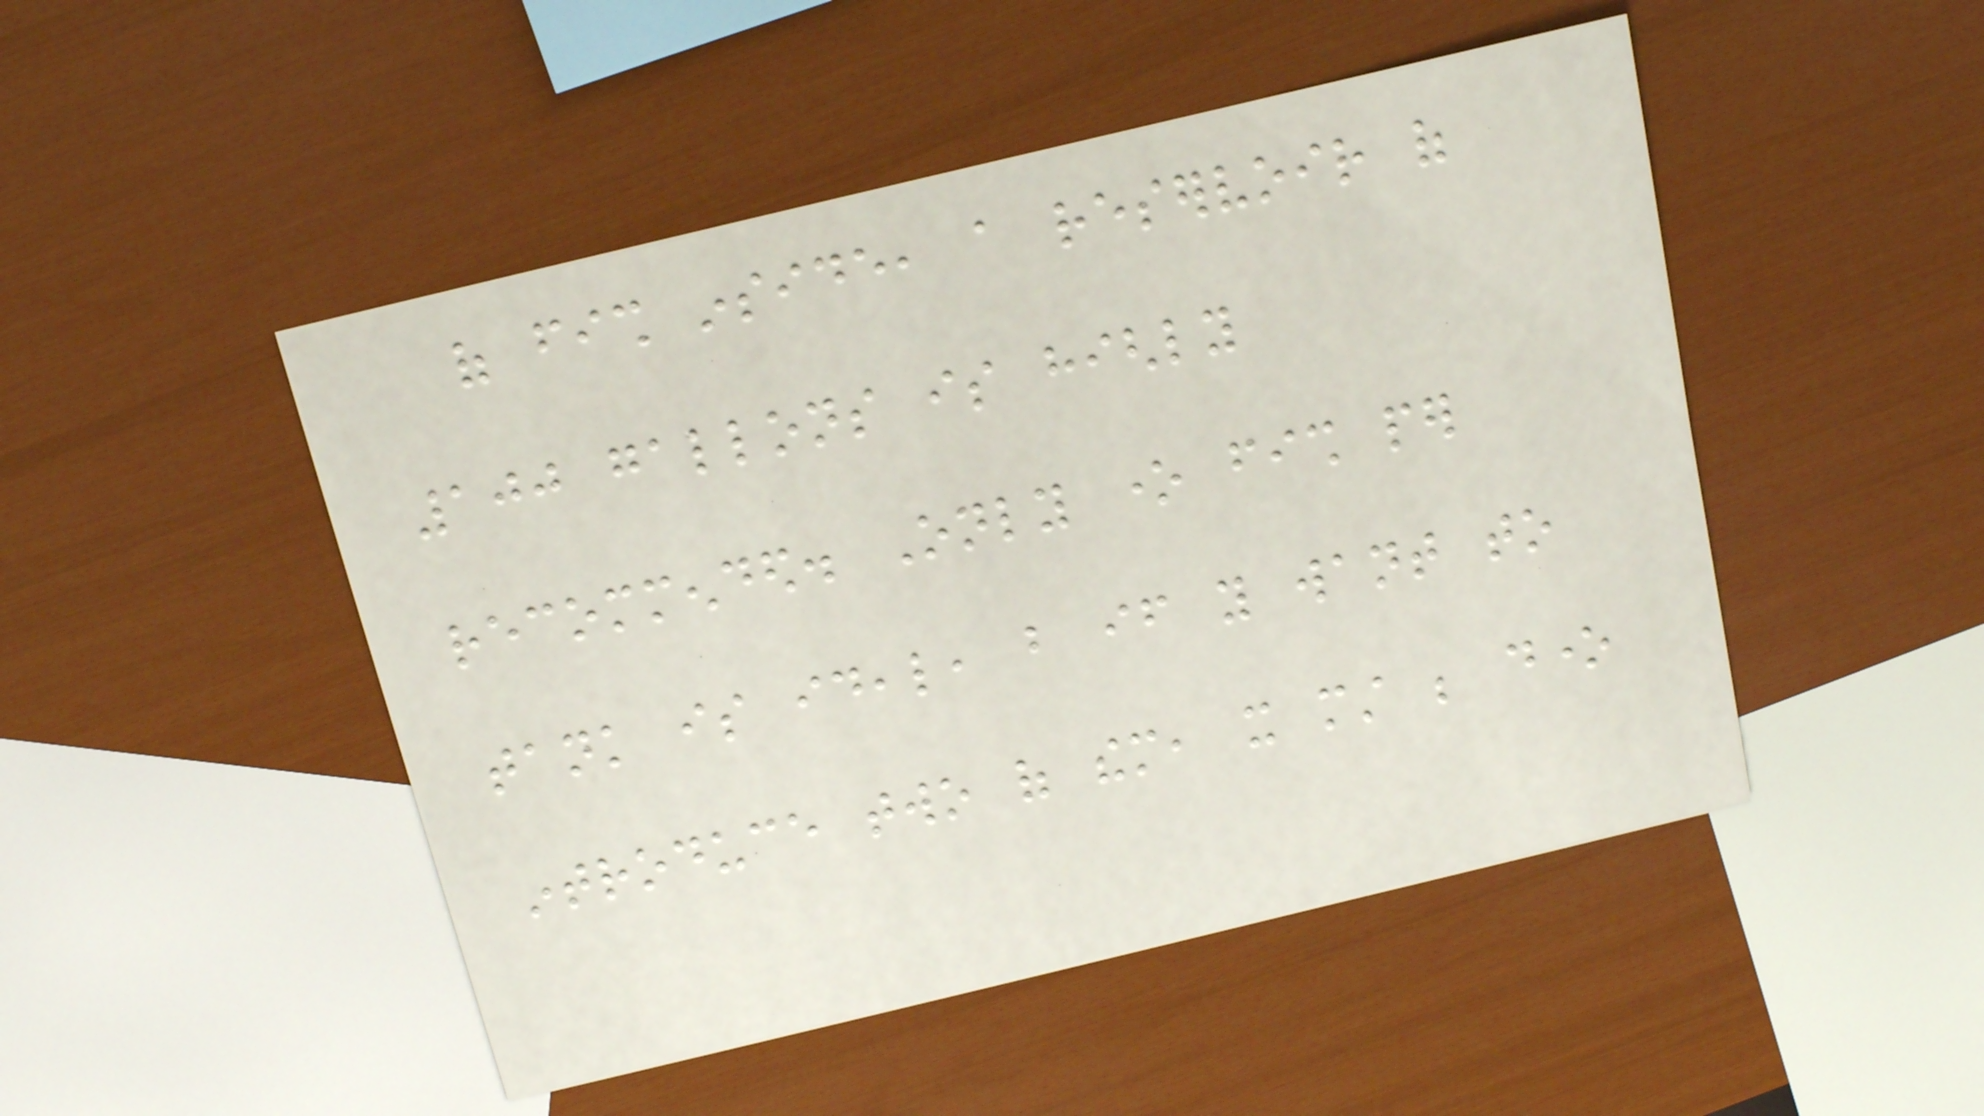of fish inside, a reservoir of
100 gallons is highly
recommended. Only one fish per
tank is ideal, but if you want to
introduce two of them, it must be done
